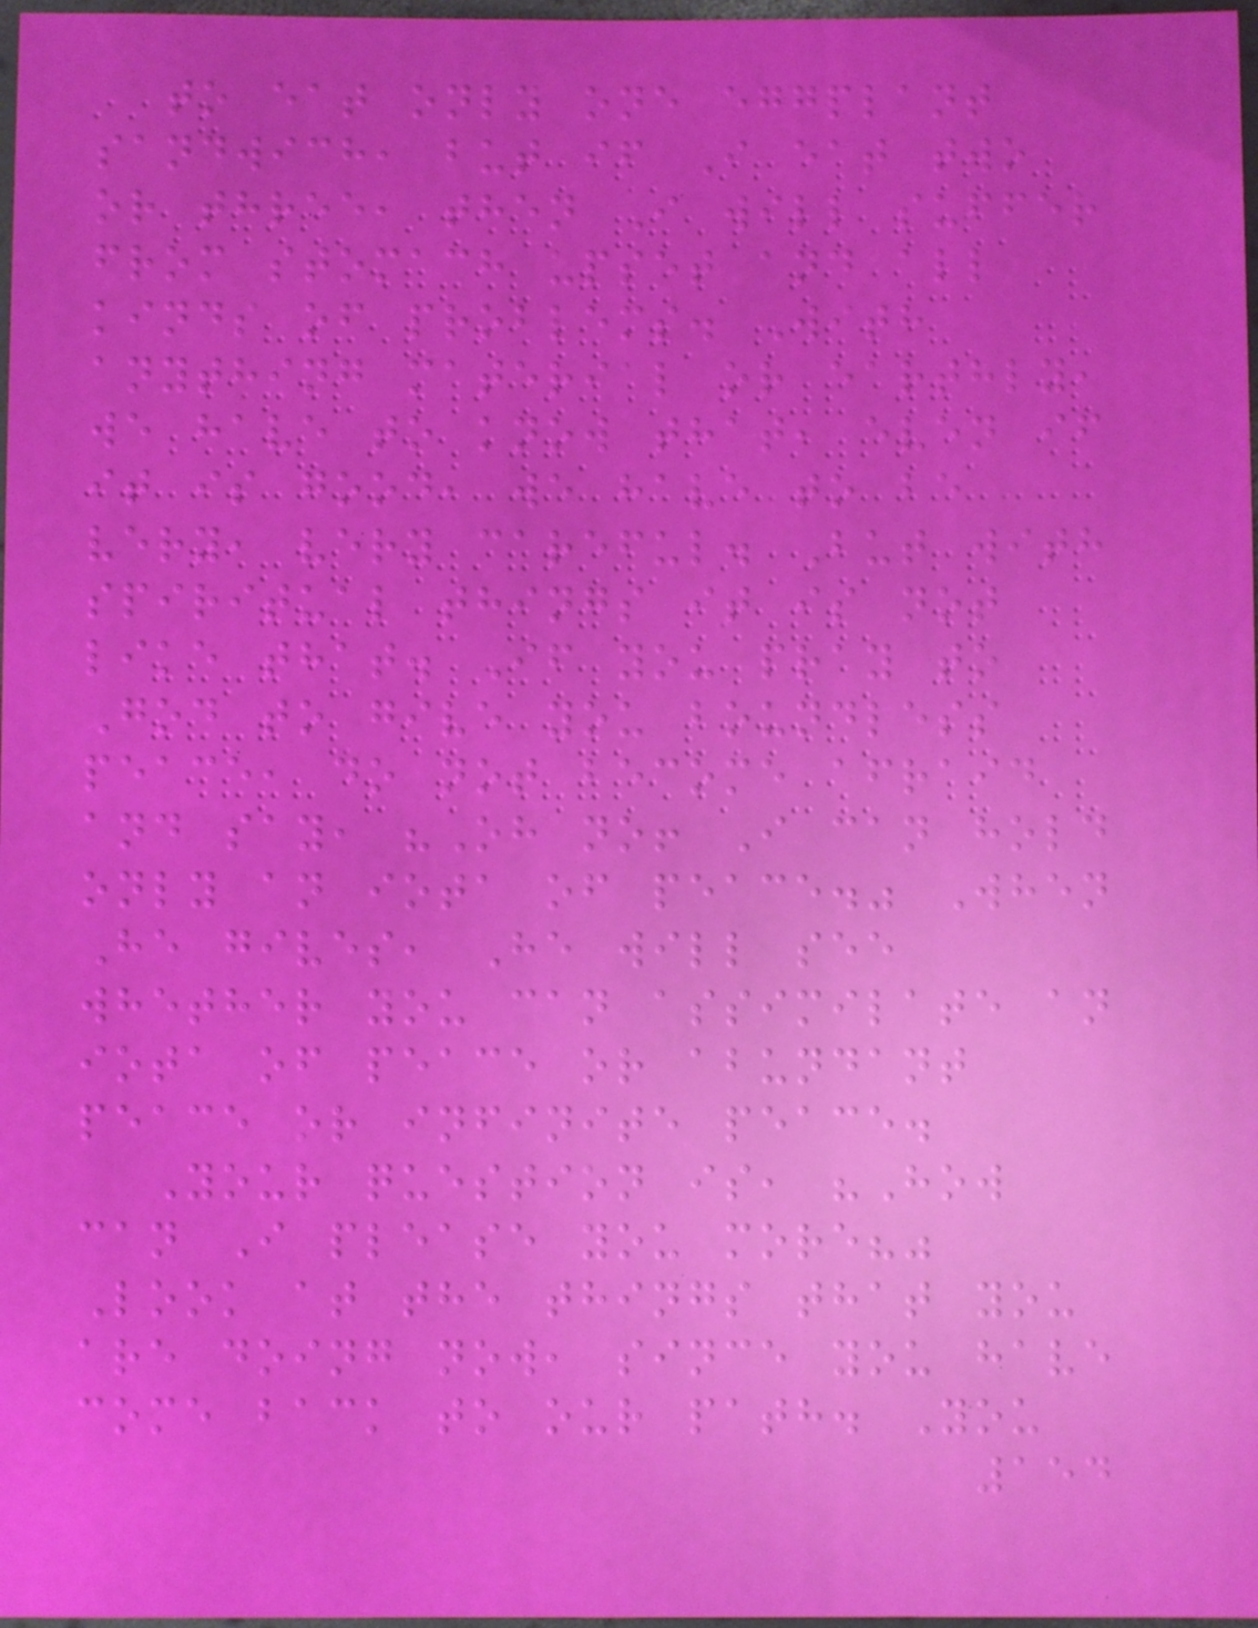to eat only one eggplant
sandwich, but if I eat two
or three, then I will suffer
from stomach upset and all
kinds of problems. With
anything material or earthly,
we have to know that, even if
it is good, we have to be
very, very careful. But with
spiritual things it is not
like that. If you pray to
God to give you boundless
peace, do not become afraid
and say, "Oh no! I can hold
only an iota of peace." When
He gives, He will see
whether you can assimilate an
iota of peace or abundant
peace or infinite peace.
Your question is, "How
can I please you more?"
Look at the things that you
are doing now, since you have
come back to our path. You
154
